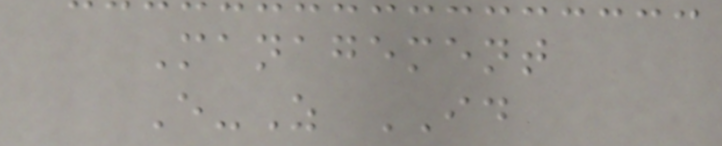Management
E-Z ID
